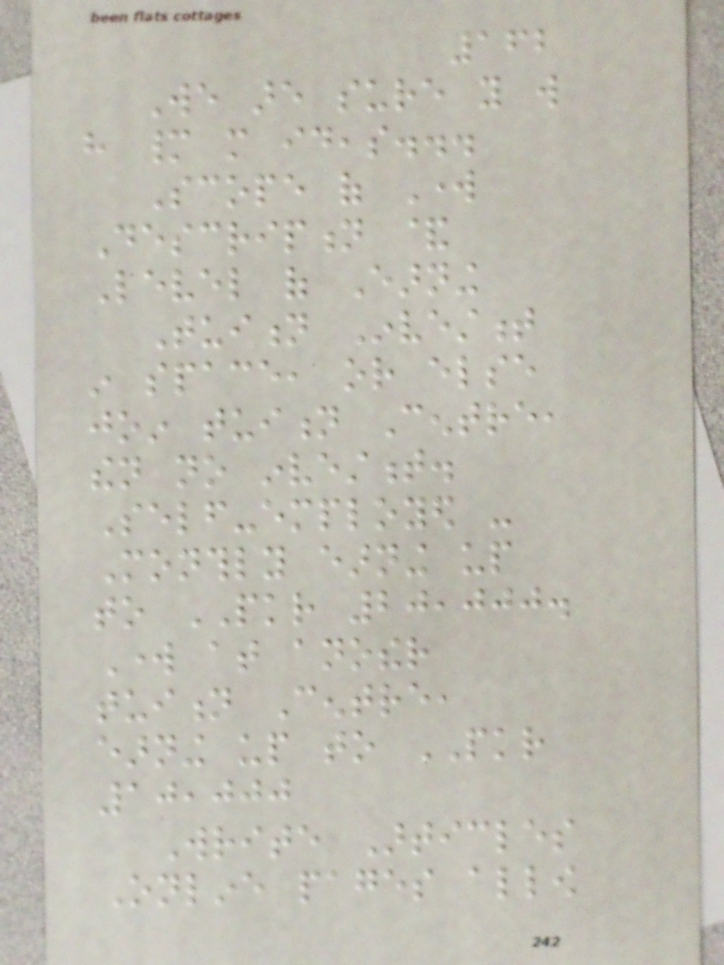162
We are sure you will
have many more ideas...
Scope of Work
Description &
Level of Earning
Tuition Investment
in space, or else
join tuition Centre,
then no investment.
Self-employed -
Monthly earning up
to PKR 20,000.
Work at another
tuition Centre,
earning up to PKR
10,000
Write Articles
Online pages allow
